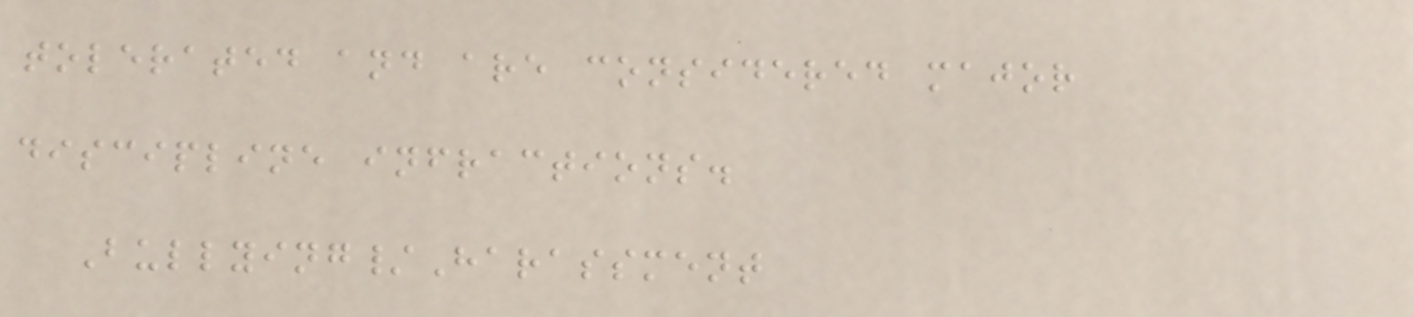tolerated and are considered major
discipline infractions.
Bullying/Harassment
